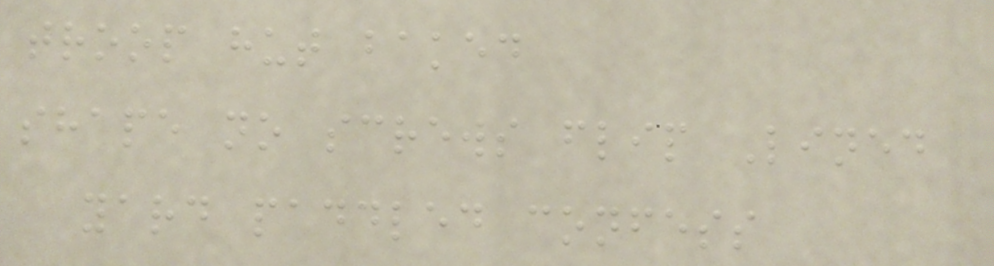troop hut baked
shape no screws flip Lined
yard paddled confess
